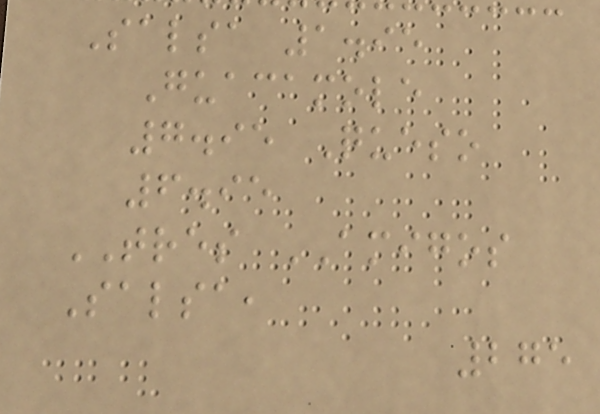Salsa 1.95
Guacamole
7.95 Queso
6.95
TRES AMIGOS
Salsa,
275
